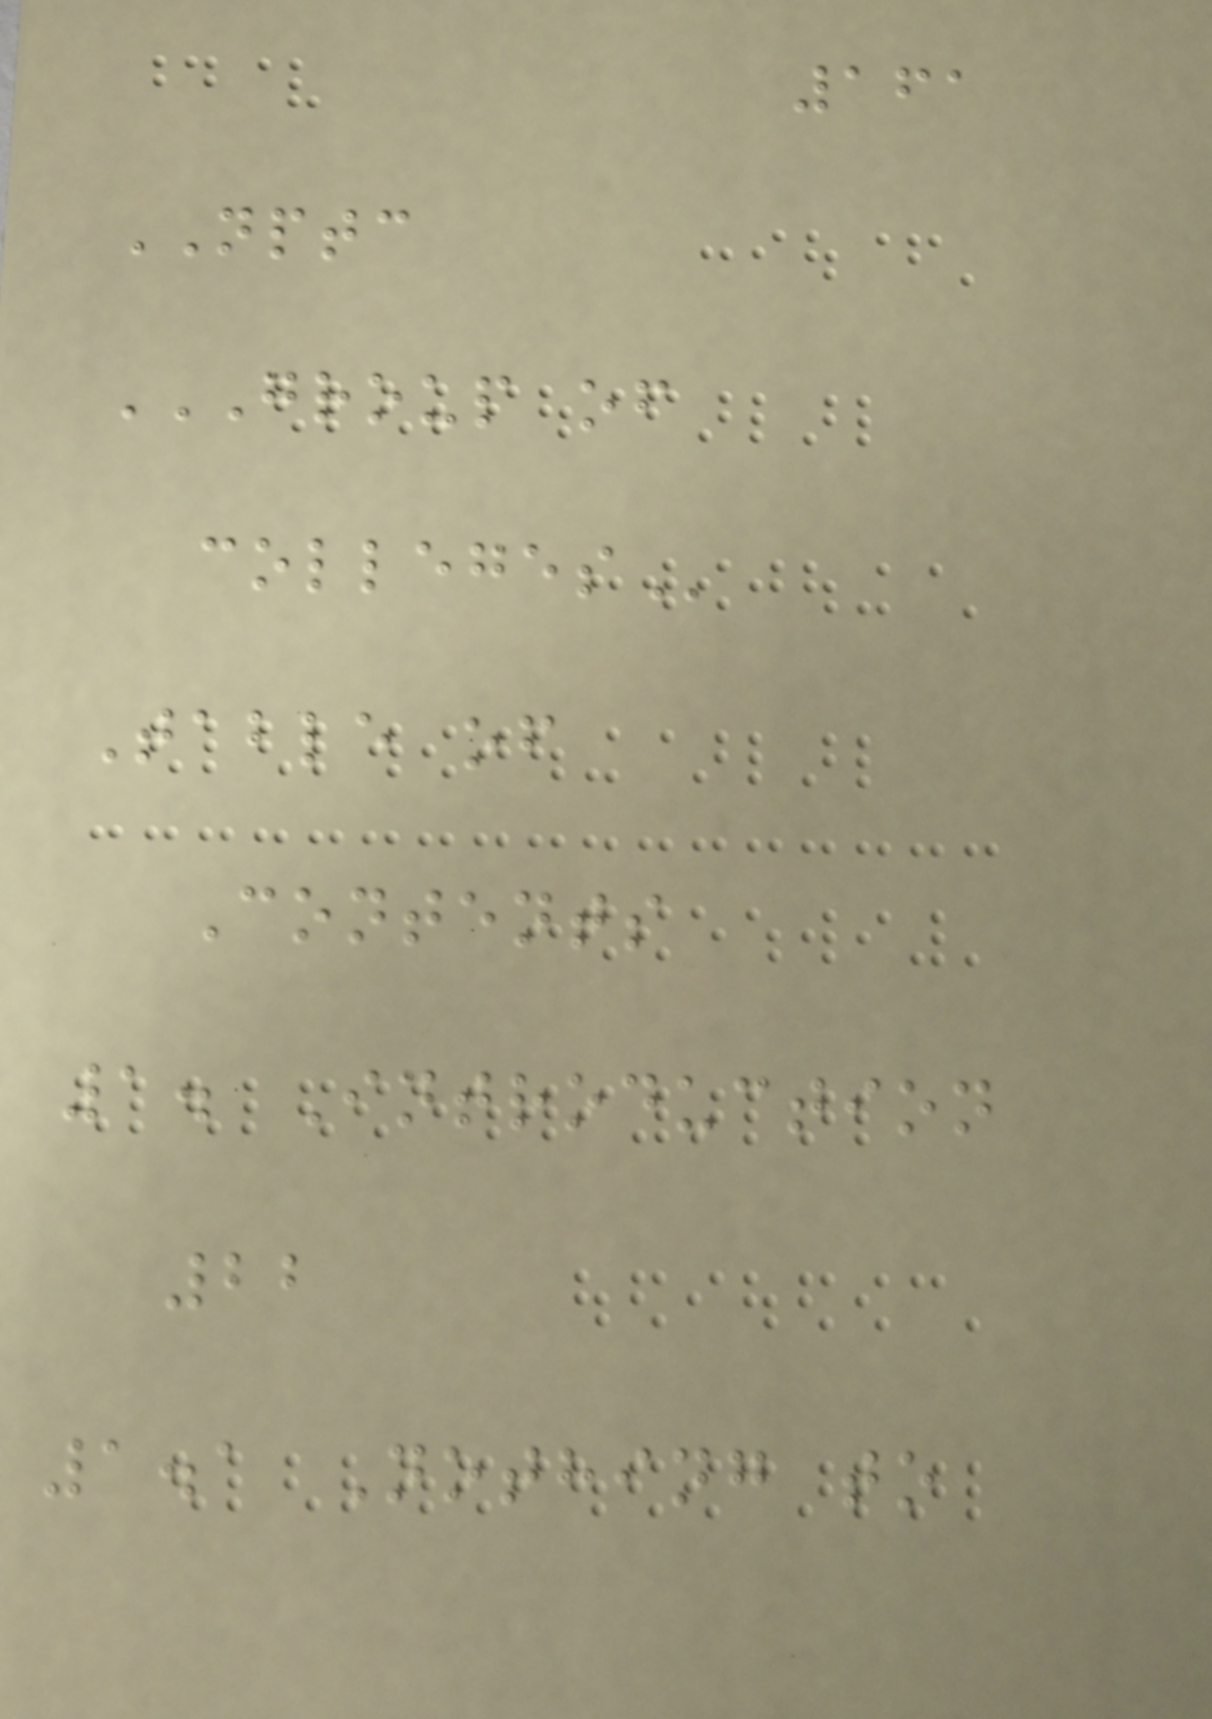161
NPTC
GROUP OF
COLLEGES
Table of
Contents
1. Introduction
22
1.1 Nothing to
